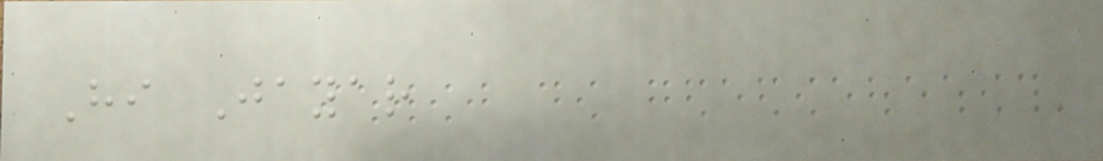Hi Jayar
